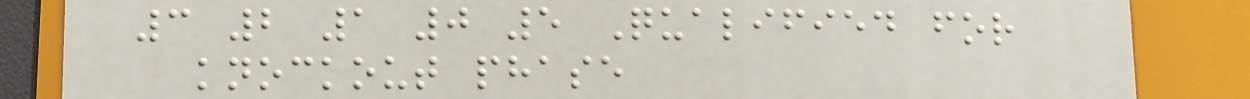3 2 1 0 5 Qualified for
knockout phase
